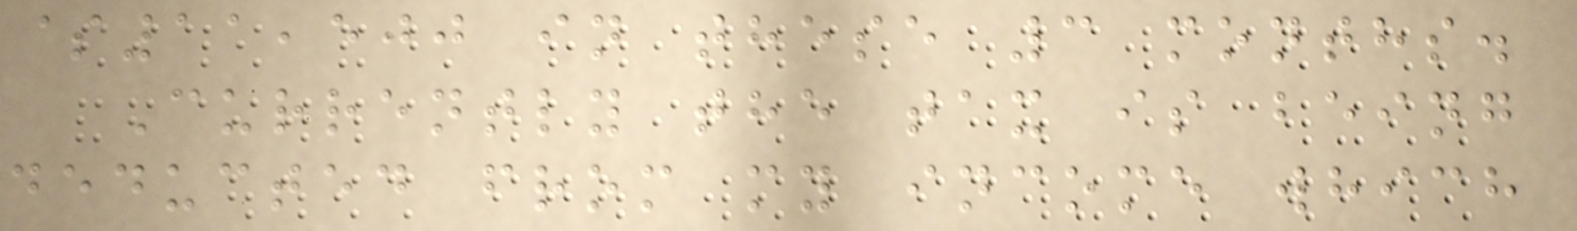$11,500 in these 3 months.
Currently the tax is being
deducted from my income which
